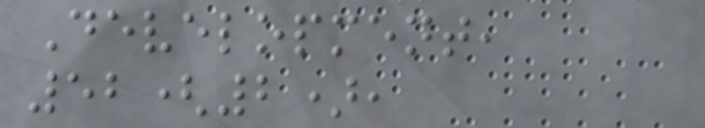Development,
52(2),
